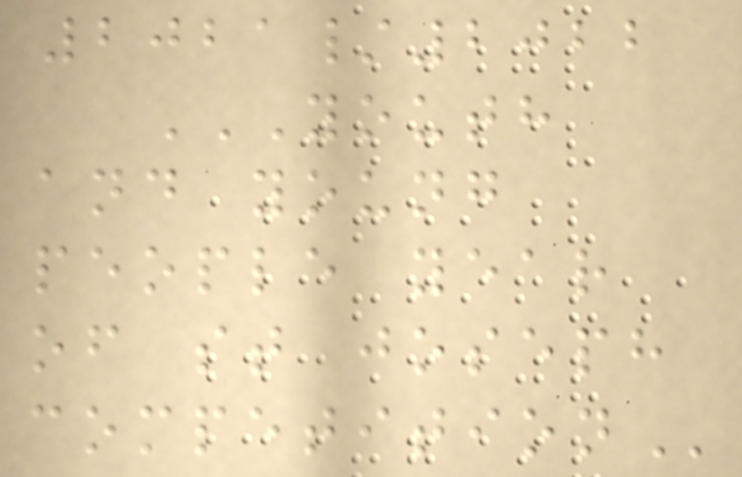2021/2022
YOUTH
AND YOUNG
PEOPLE YEAR
OF ST JOSEPH
COMPETITION
